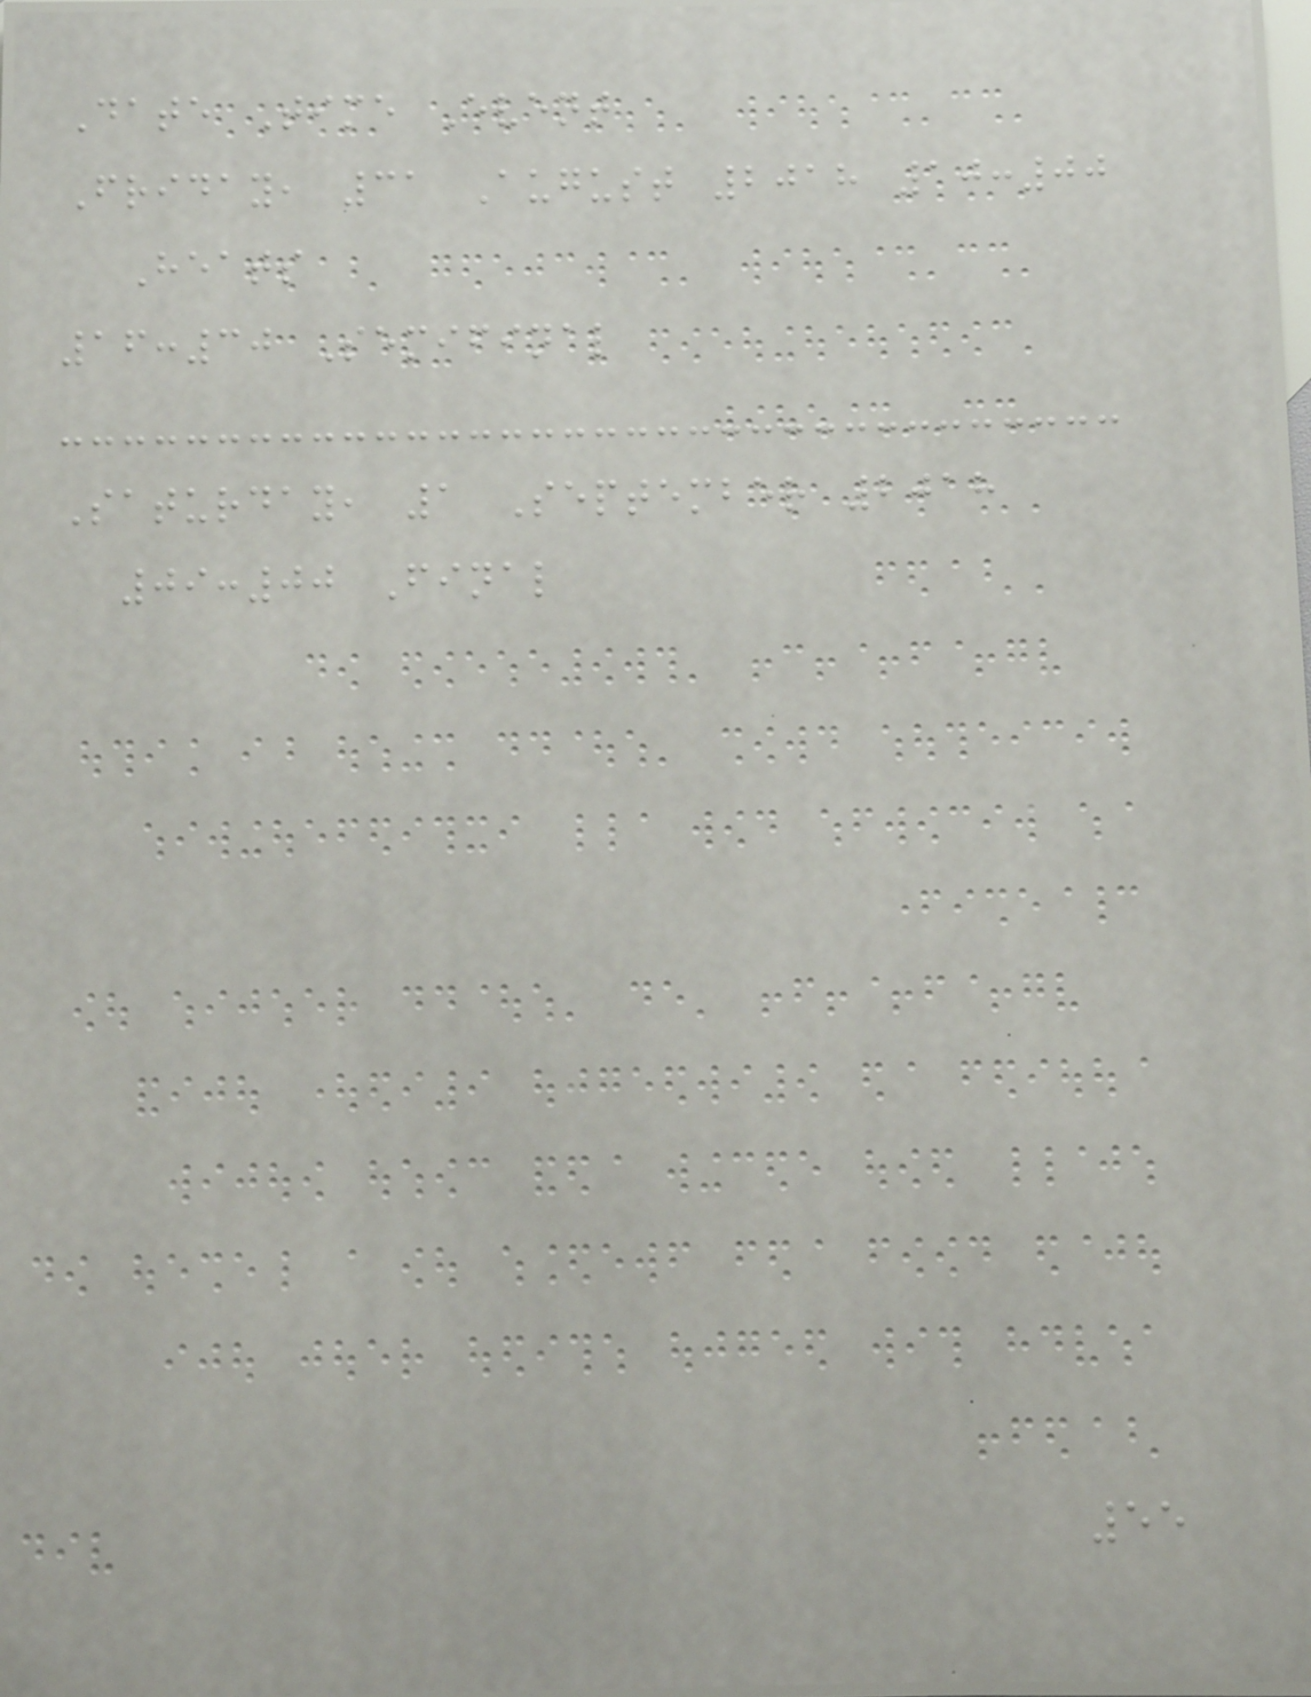Date Time Event
Friday, 31 August 2018 10:00
Heats
16:30 Semifinal
Saturday, 1 September 2018
09:00 Final
55
